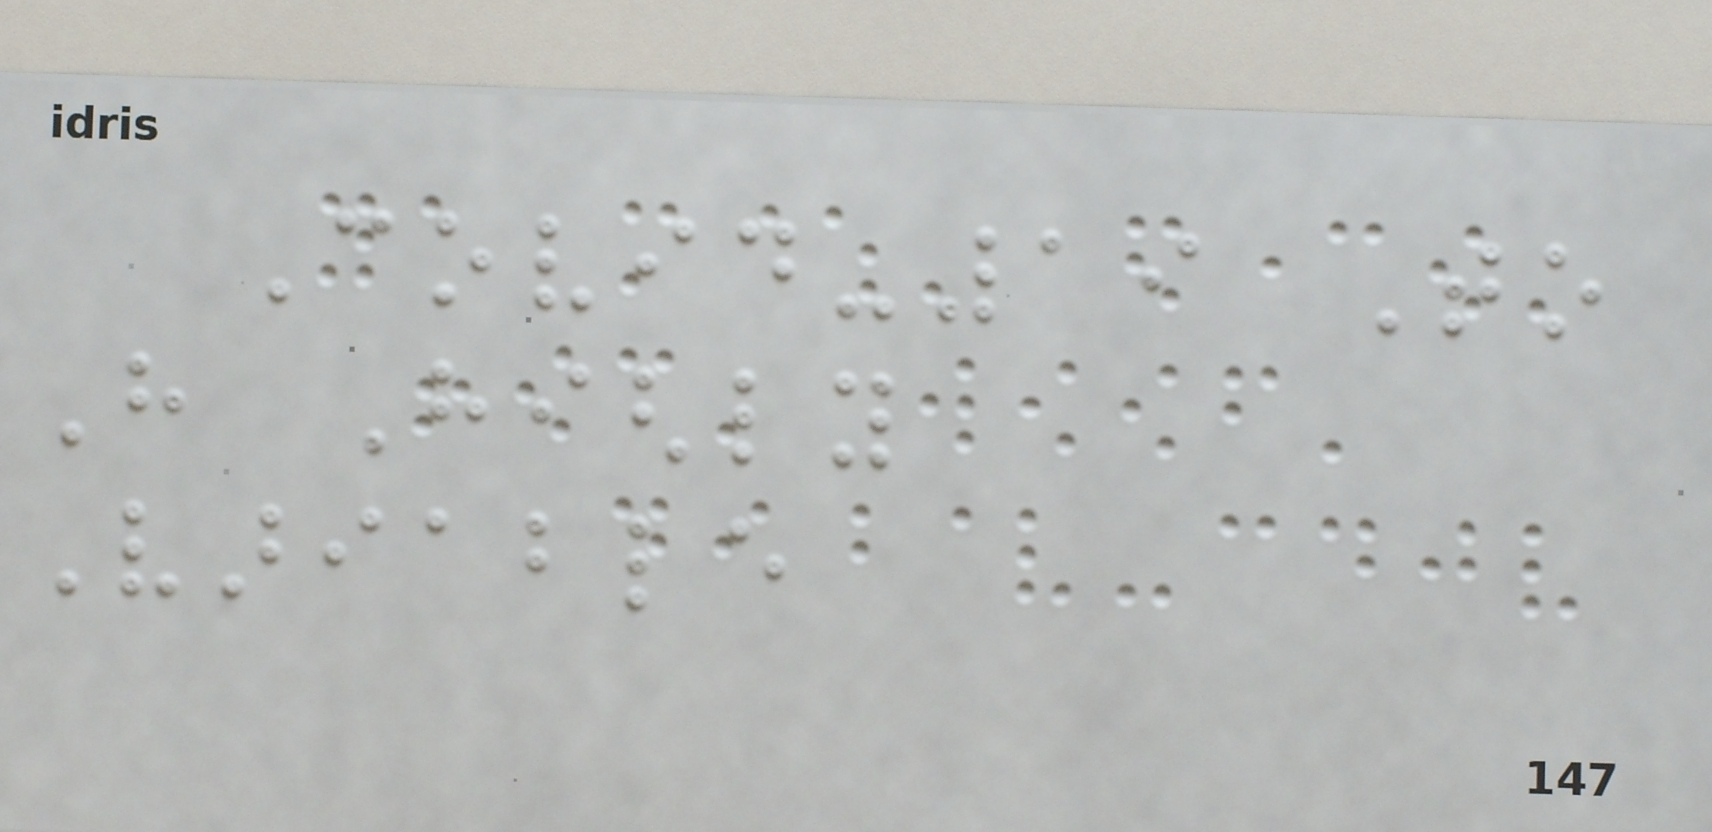Covid-19 To
Have Highly
Variable
